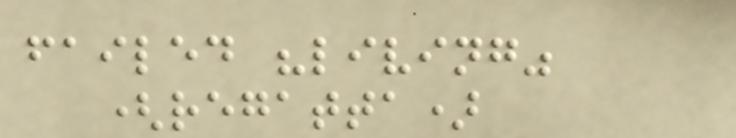failed "living"
(regatta)
